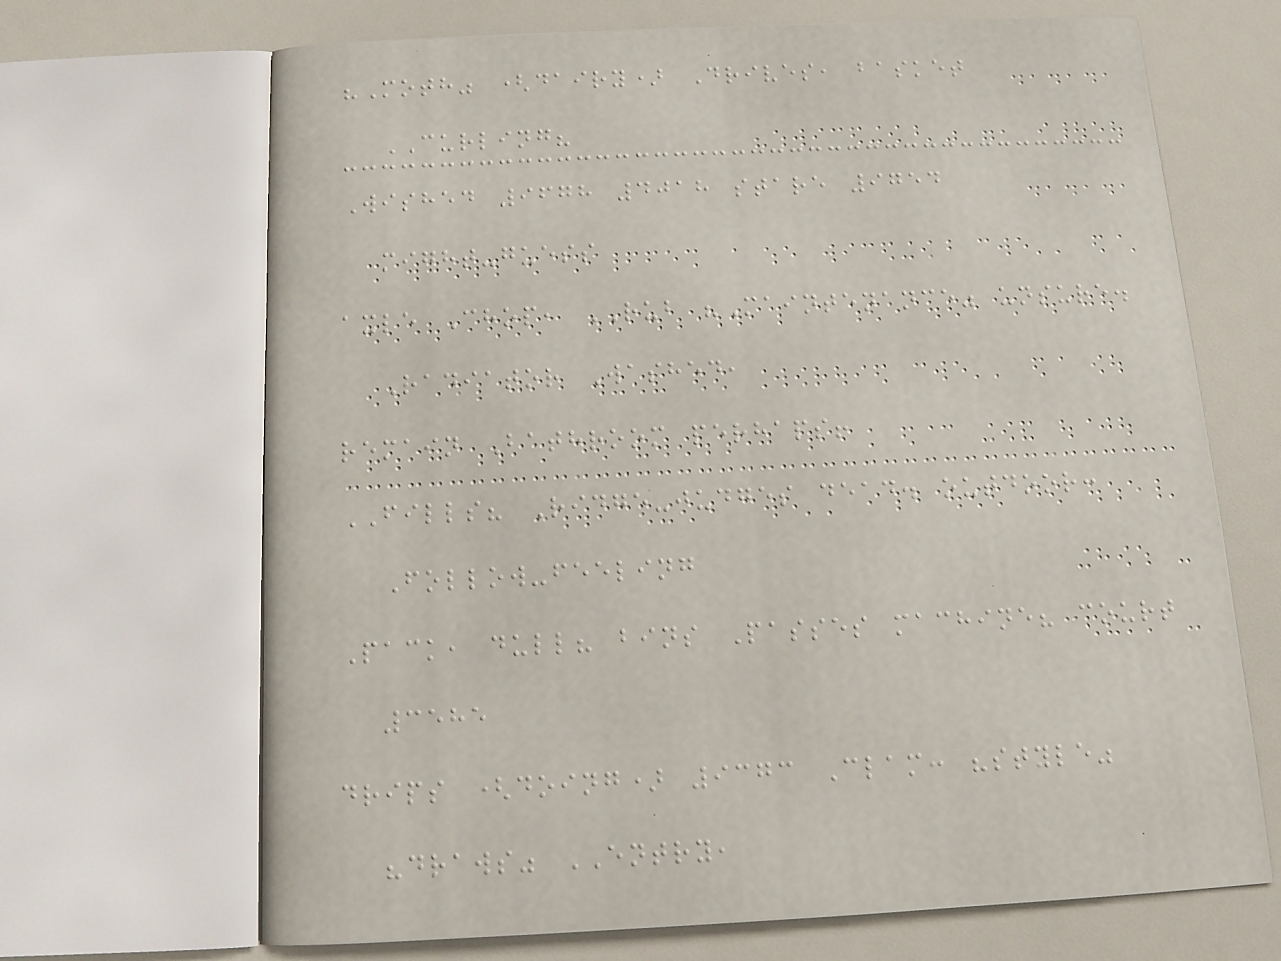"Moth" (dairy) Drives, basket
CURLING?
Wished 9678 4018 stare 9754
might-guess
axle Chop, RUB "Maintenance" unsure.
Radiator Washed,
remain Bathroom perhaps!
FILLS? Ridge-judges dead. outdoor:
Follow-feeling
Pack, dull? bins Passes machine? court
3585
drips (doing) 9373 Clam: "style"
"draws" ENTRY,
